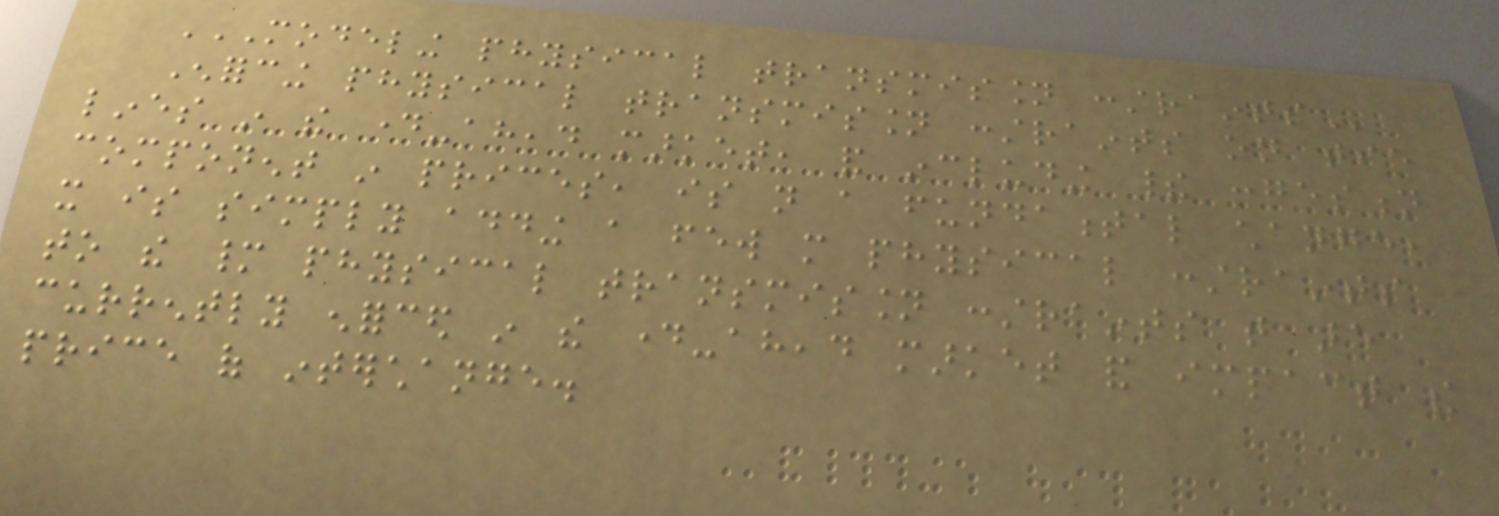MODELING PHYSICAL TRANSMISSION CONSTRAINTS
Enforcing physical transmission constraints on tie
lines in the day-ahead market, and including their congestion
component in prices, is not a fundamental change,
it is simply adding a few more physical constraints
to the many physical transmission constraints that are
currently enforced in the day-ahead market and impact the
price of interchange.
